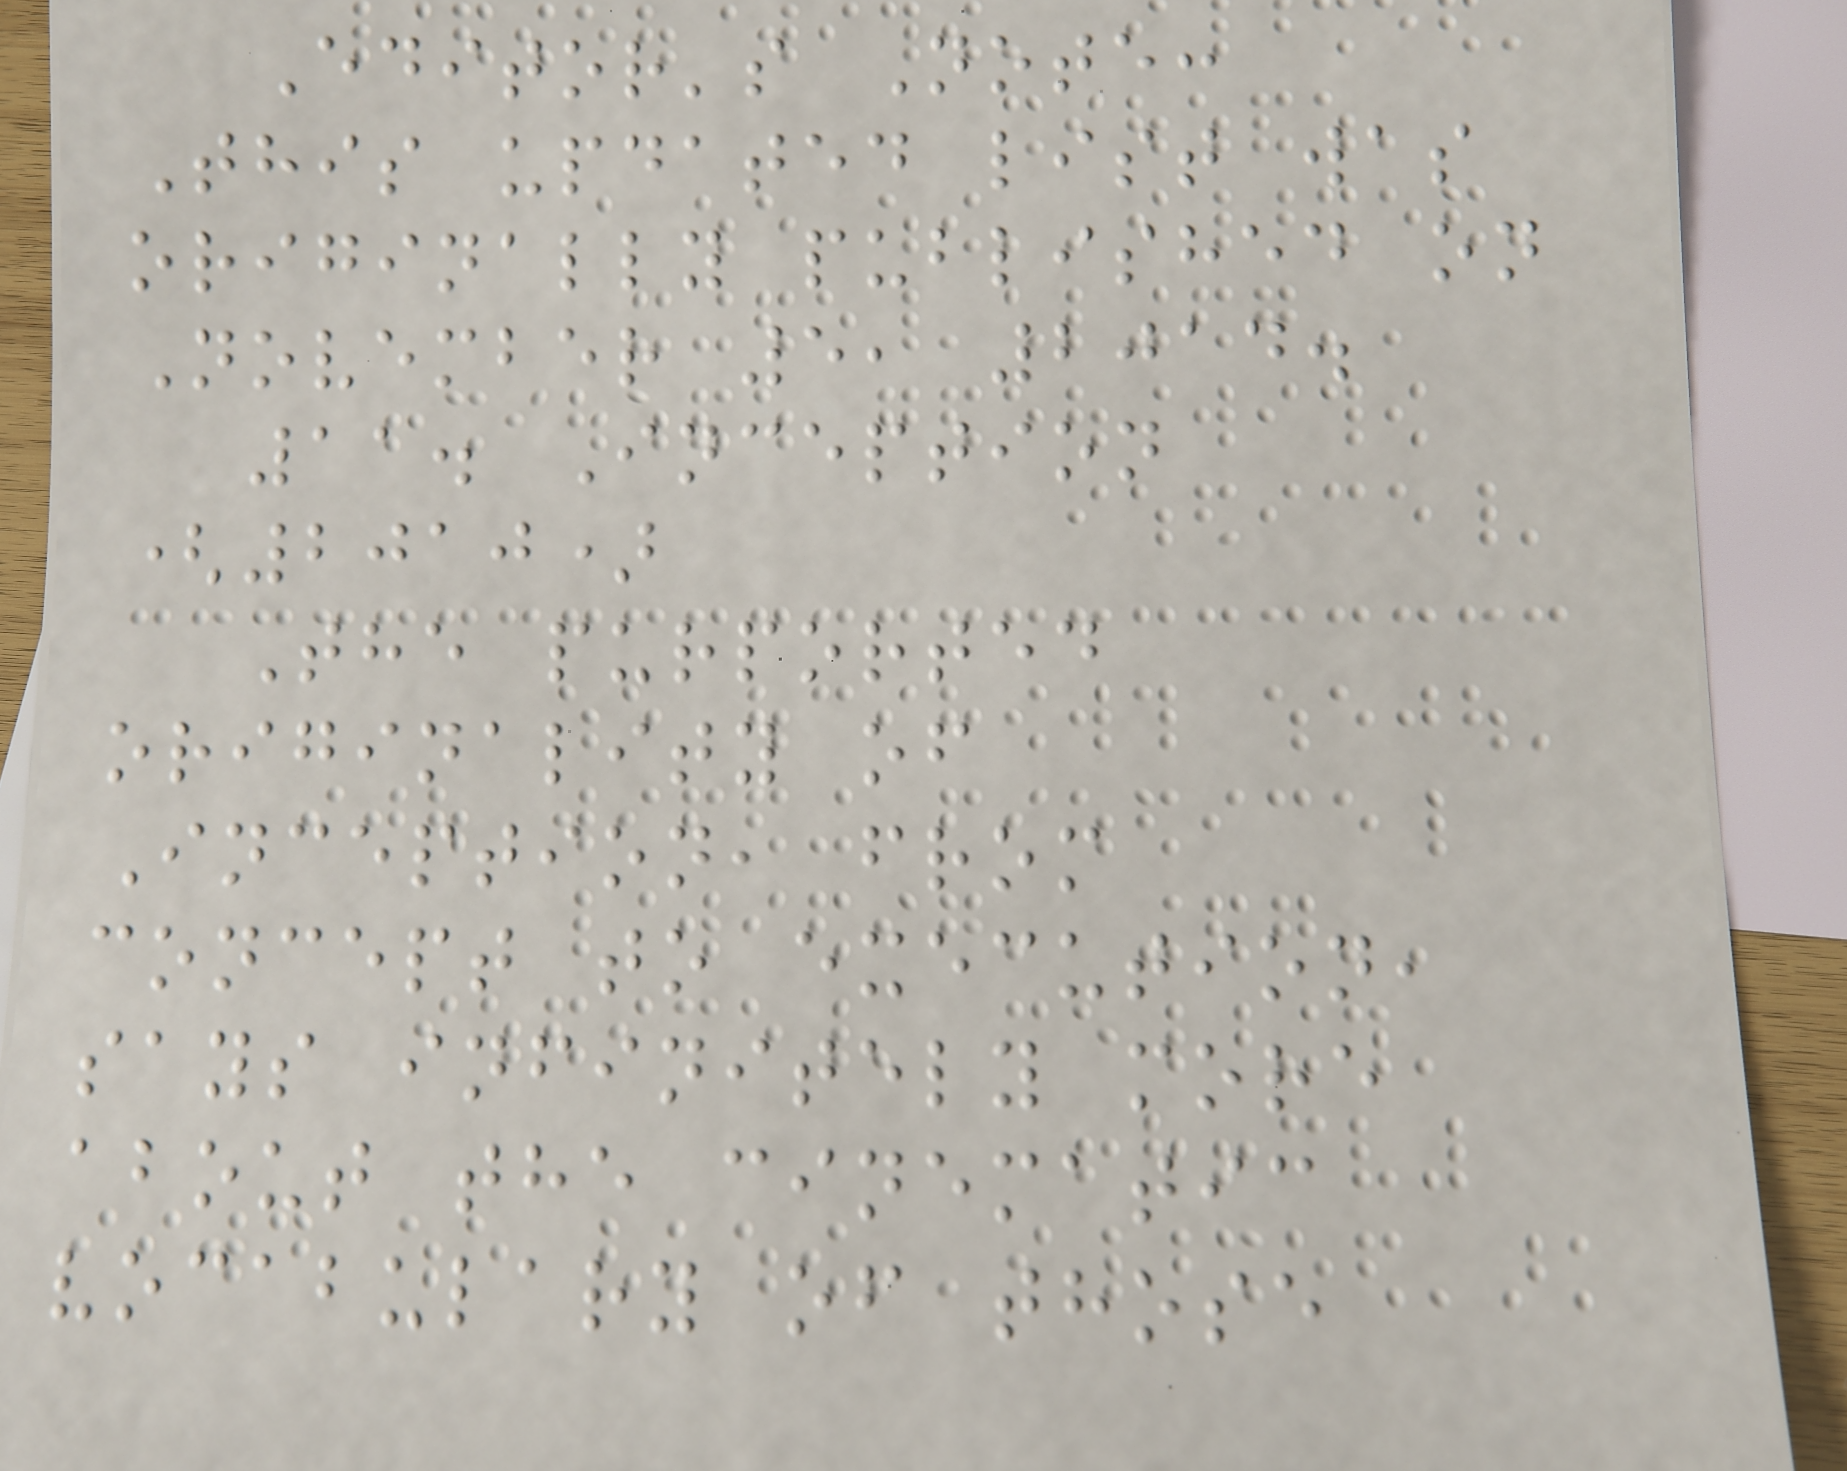Editor's Note:
This updated list was
originally published on
November 5, 2014.
11. Inception
(2010)
The purported
originality of
Inception, from
concept to execution,
says infinitely more
about the cinematic
vocabulary of those
